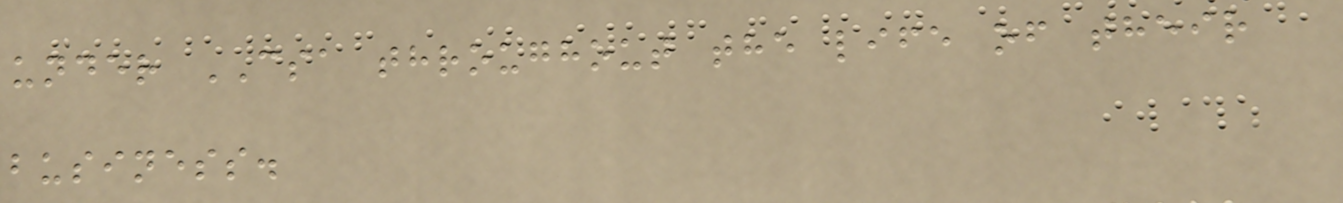under CSA throughout the life of their
business.
